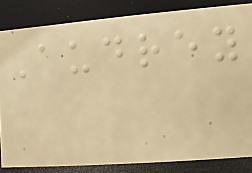Audrey
